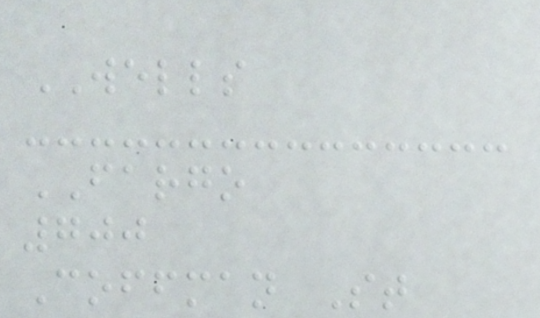WELLS
FARGO
700
Coffman St
